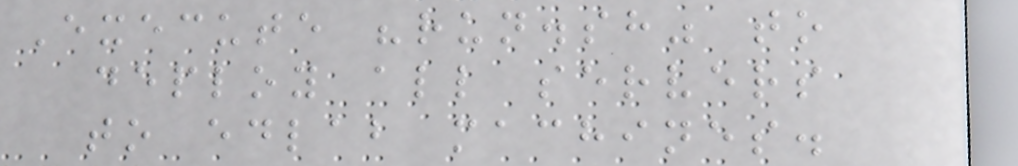Execute "run.sh" to
deploy all servers
to edlab machines.
